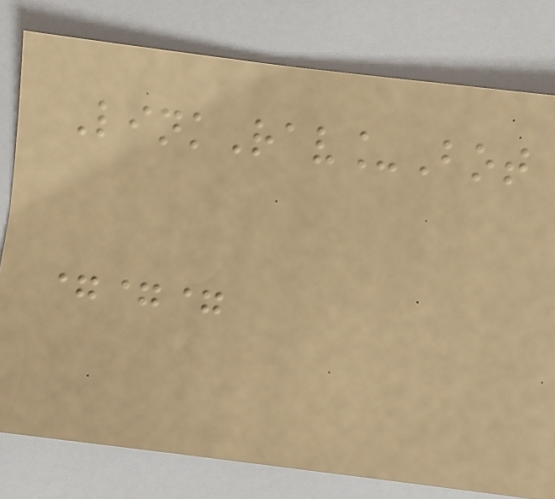LinkRav_Bot
===
